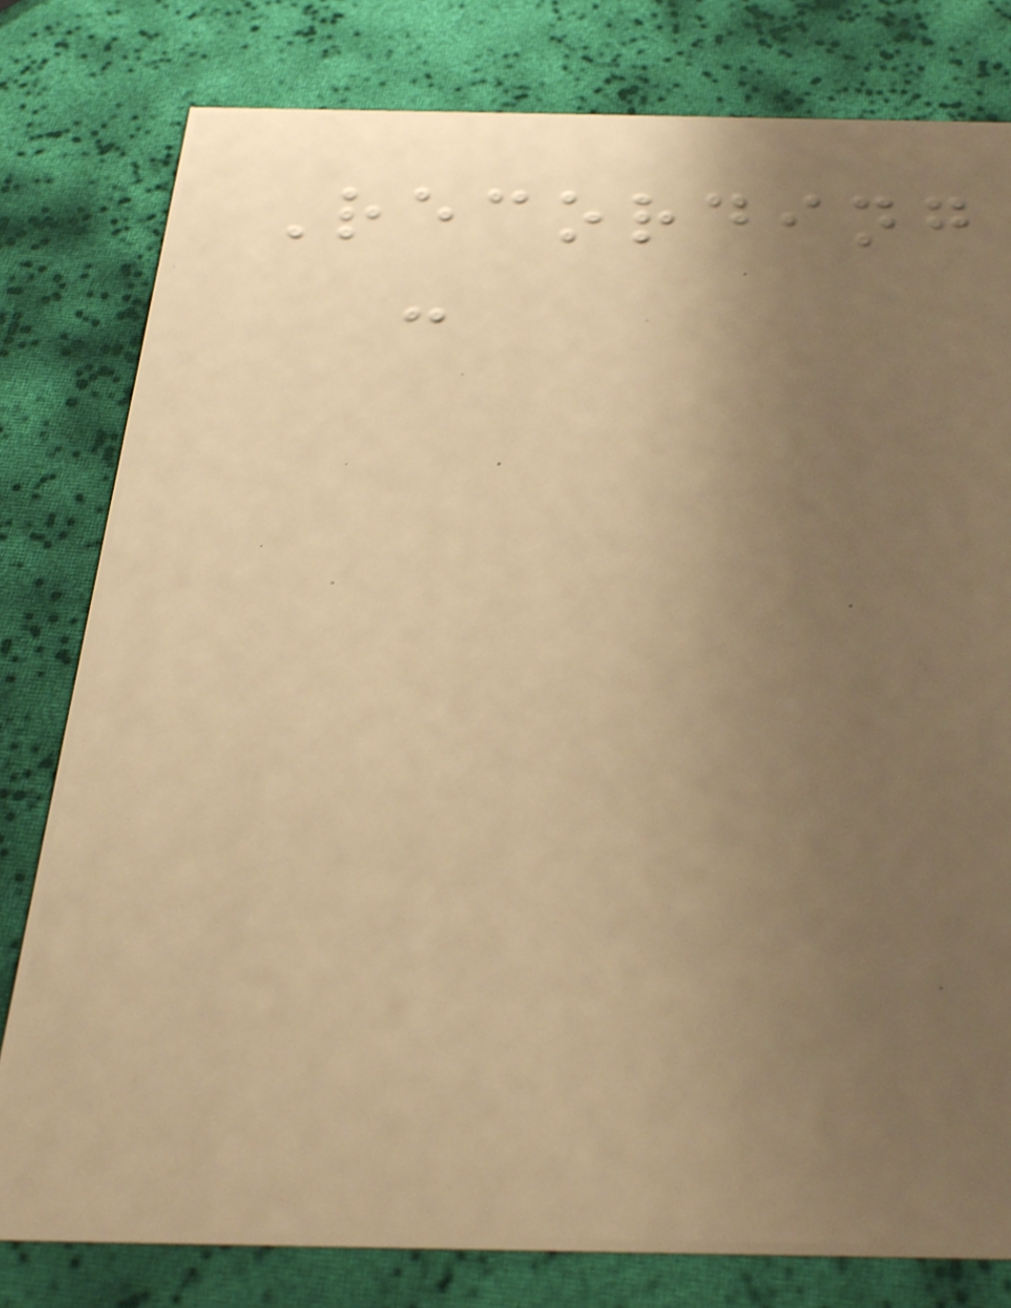Recording
-
